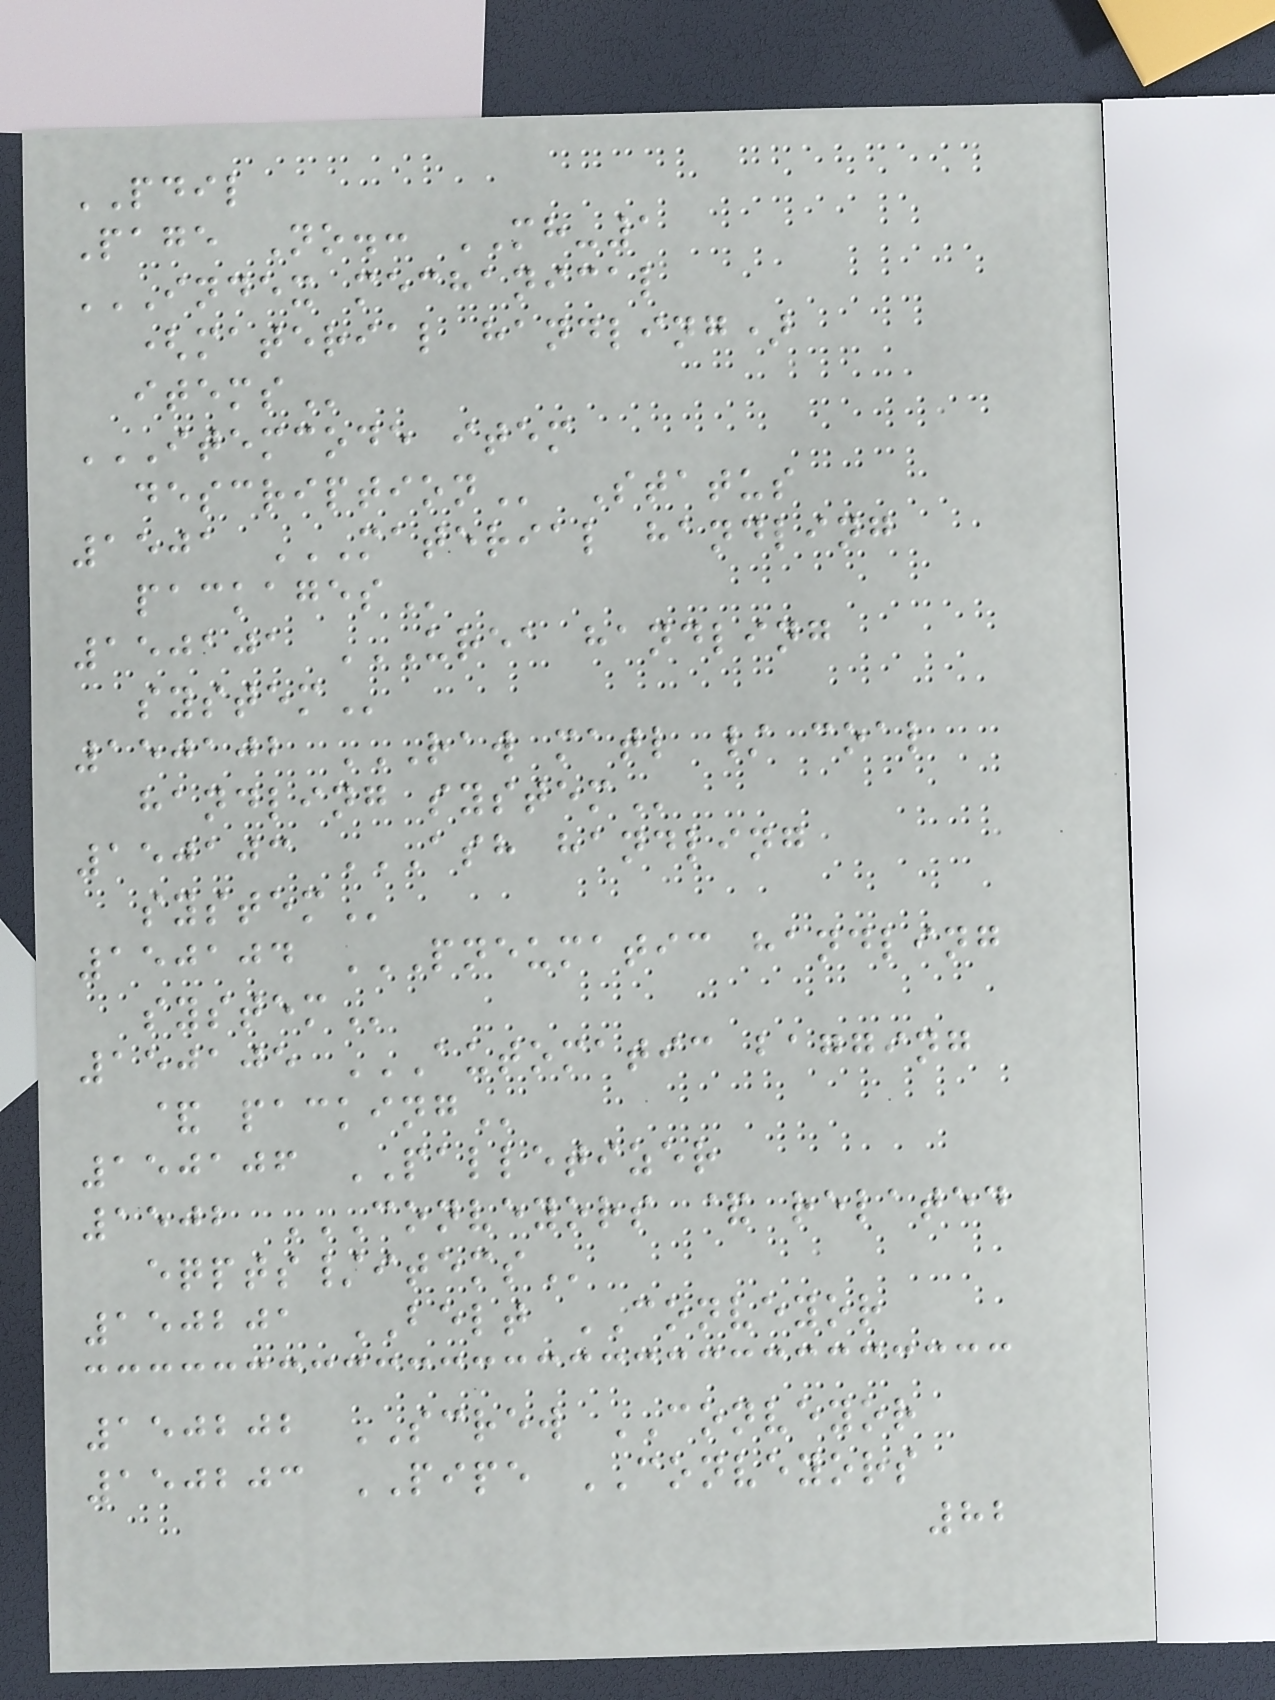PDIL
Page No.: MH-1
INDEX MECHANICAL
(MATERIAL HANDLING)
ITEMS
ITEMCODE ITEM
DESCRIPTION Status
1501 MATERIAL HANDLING
PACKAGES
150101 UREA HANDLING
SYSTEM
150102 RAW MATL / COAL
HANDLING SYSTEM
150103 ASH HANDLING
SYSTEM
150104 PNEUMATIC HANDLING
SYSTEM
150105 AUTOMATIC BAGGING
& PACKING
150106 PALLETIZER
1502 CONVEYORS & RELATED
EQPTS/ITEMS
150201 BELT CONVEYOR
150202 SCREW CONVEYOR
150203 PIPE CONVEYORS
82
